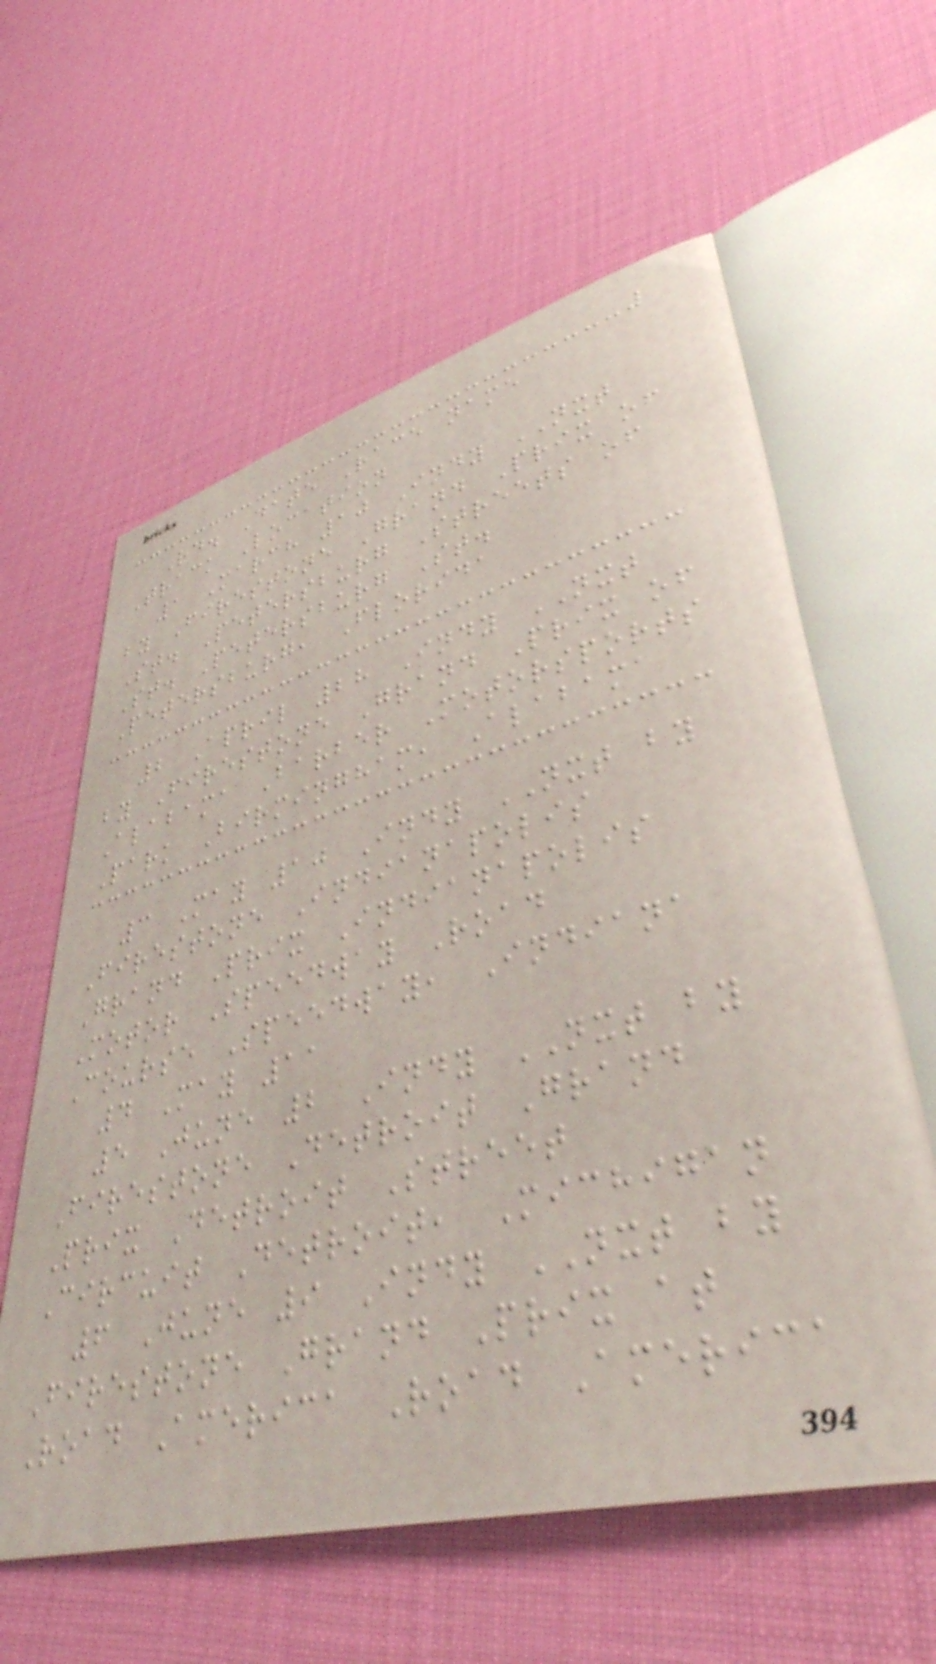Rd. Date Race name
Track Location
1 March 10 Indy NXT
by Firestone Grand Prix of
St. Petersburg Streets of
St. Petersburg St.
Petersburg, Florida
2 April 28 Indy NXT
by Firestone Grand Prix of
Alabama Barber Motorsports
Park Birmingham, Alabama
3 May 10 Indy NXT by
Firestone Indianapolis
Grand Prix Indianapolis
Motor Speedway Road
Course Speedway, Indiana
4 May 11
5 June 2 Indy NXT by
Firestone Detroit Grand
Prix Detroit Street
Circuit Detroit, Michigan
6 June 9 Indy NXT by
Firestone Grand Prix at
Road America Road America
